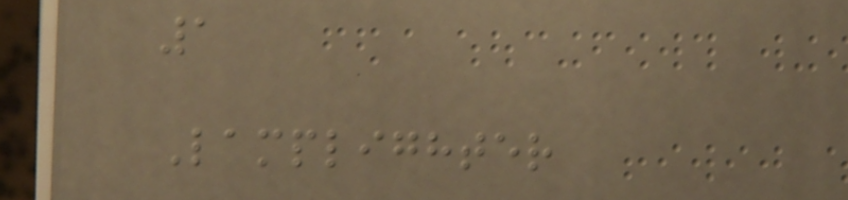1
Lamplighter
